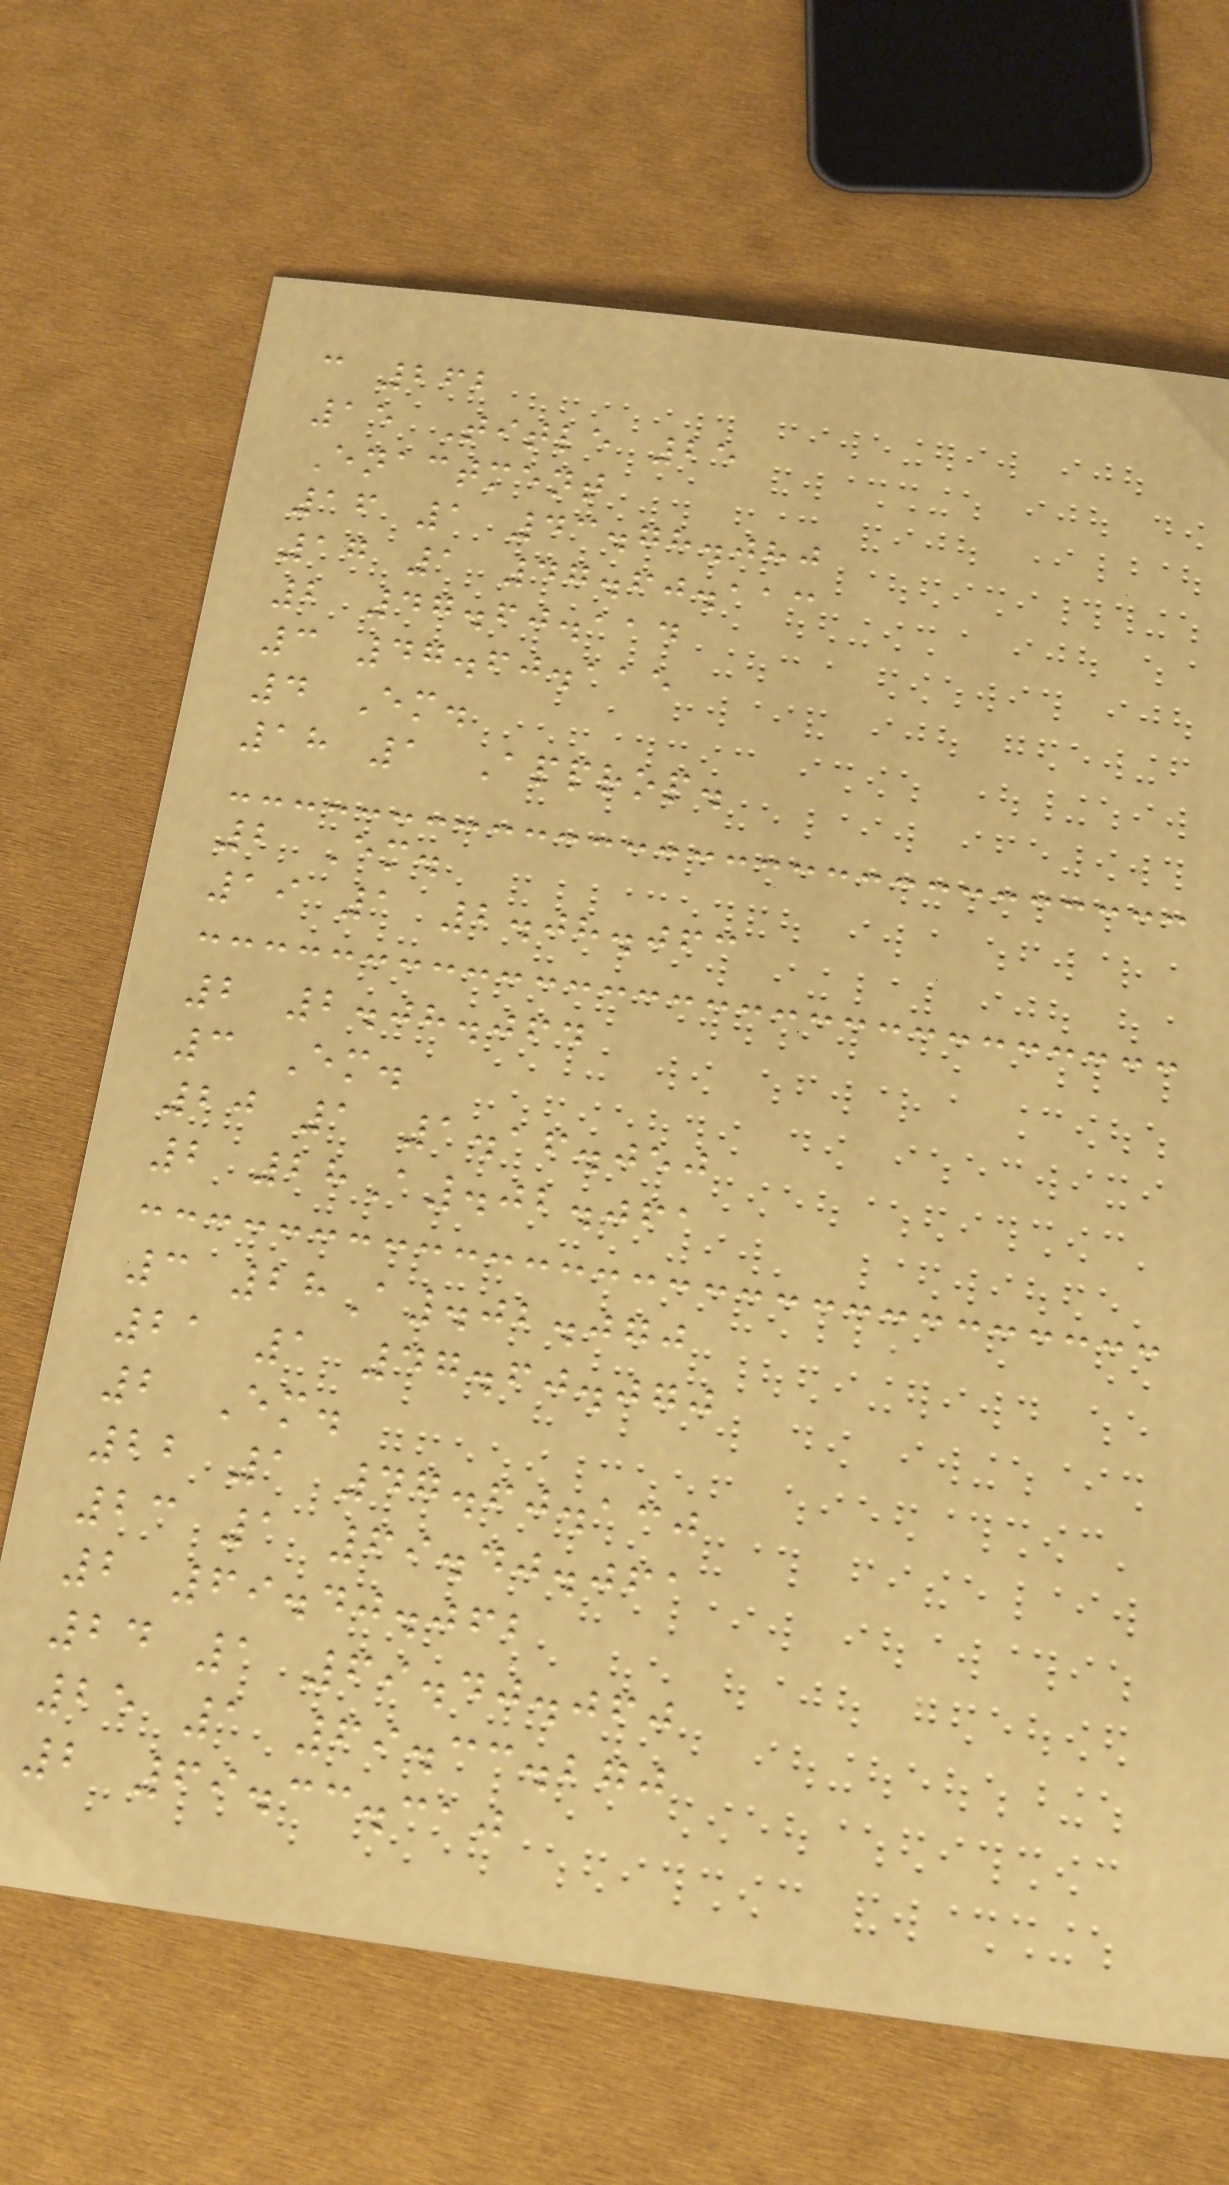c 262
15 Title 25
Enactment
16 1 43.78.080
17 1 47.60.113
2 47.60.114
3 47.60.115
4 Em.
18 1 Approp.
2 Em.
19 1 2.08.063
2 2.08.064
3 Em.
20 1 1.16.050
2 28A.02.061
3 28A.02.070
21 1 47.60.070
2 Em.
22 1 47.60.130
23 1 69.40.061
2 69.40.062
24 1 69.40.060
25 1 69.33.270
2 69.33.310
